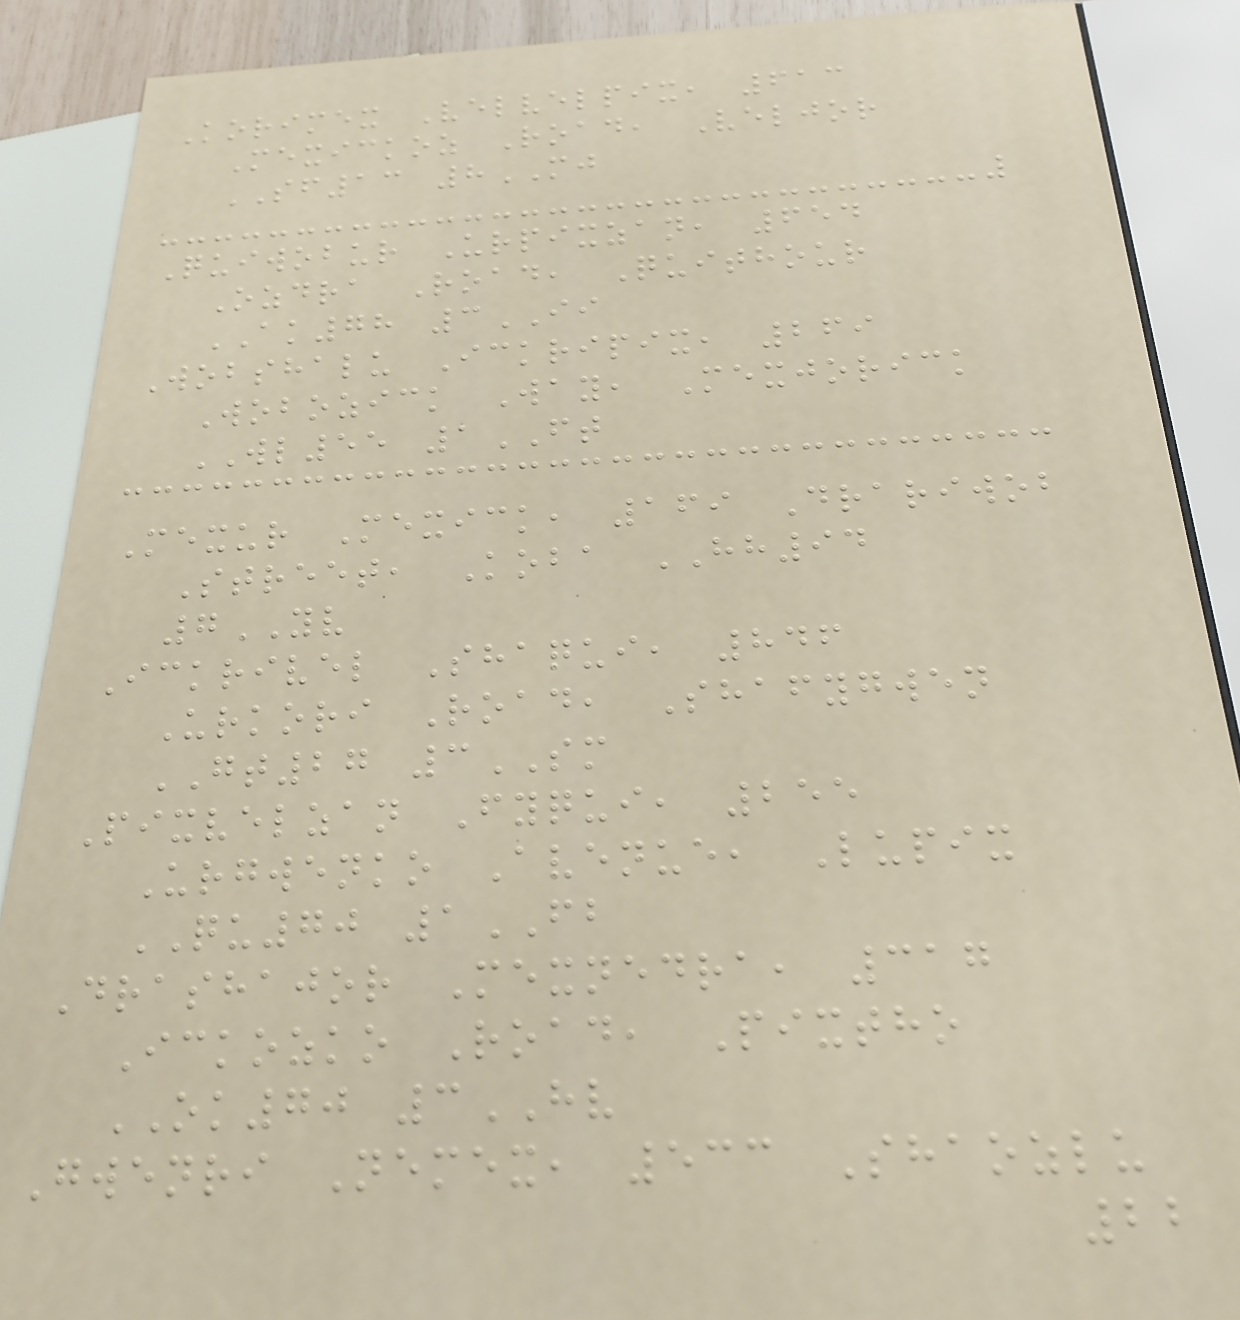Korimex Velvelpix, 613
Mexickoz Road, Veljor
SF13 8MJ
Quiwobur Urpixzan, 654
Ozdra Road, Quithour
AK78 3II
Wobshalu Ickripix, 269
Wobozick Way, Mexjorick
WL55 1FT
Mexur Mexick, 169 Drariwob
Street, Koba HH94
7YV
Ickrivel Shaqui, 846
Urkori Road, Shafygwen
GT27 3SM
Pixvelzan Fyqui, 255
Urgwenko Avenue, Lupix
QU70 1FB
Drashajor Mexnedra, 317
Ickozko Road, Pixtho
OK70 3HV
Gwenri Nemex, 533 Shaozlu
22
